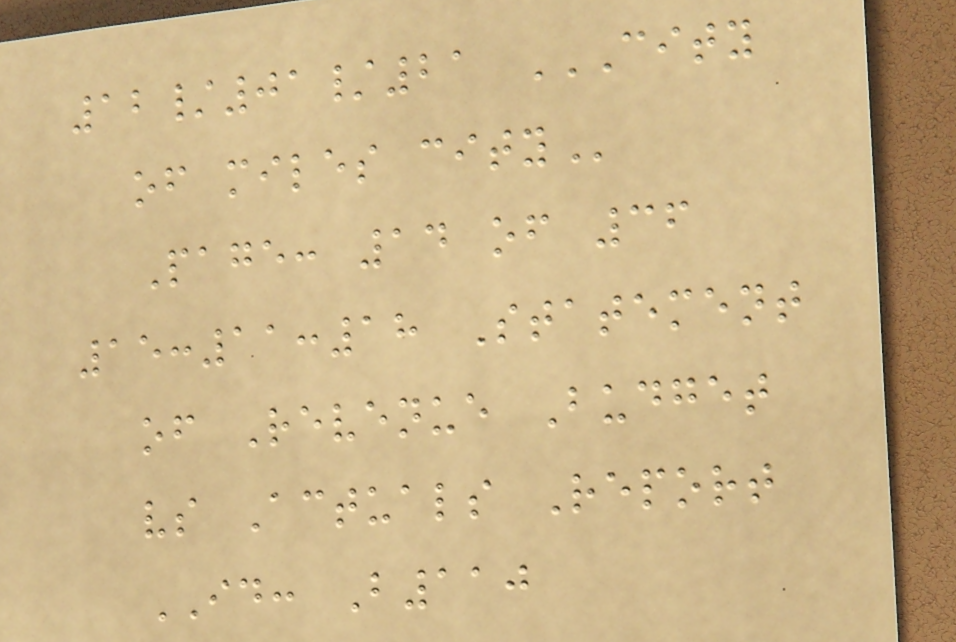12/01/21 CITY
OF MILES CITY
Page: 14 of 36
15:11:18 Statement
of Revenue Budget
vs Actuals Report
ID: B110
